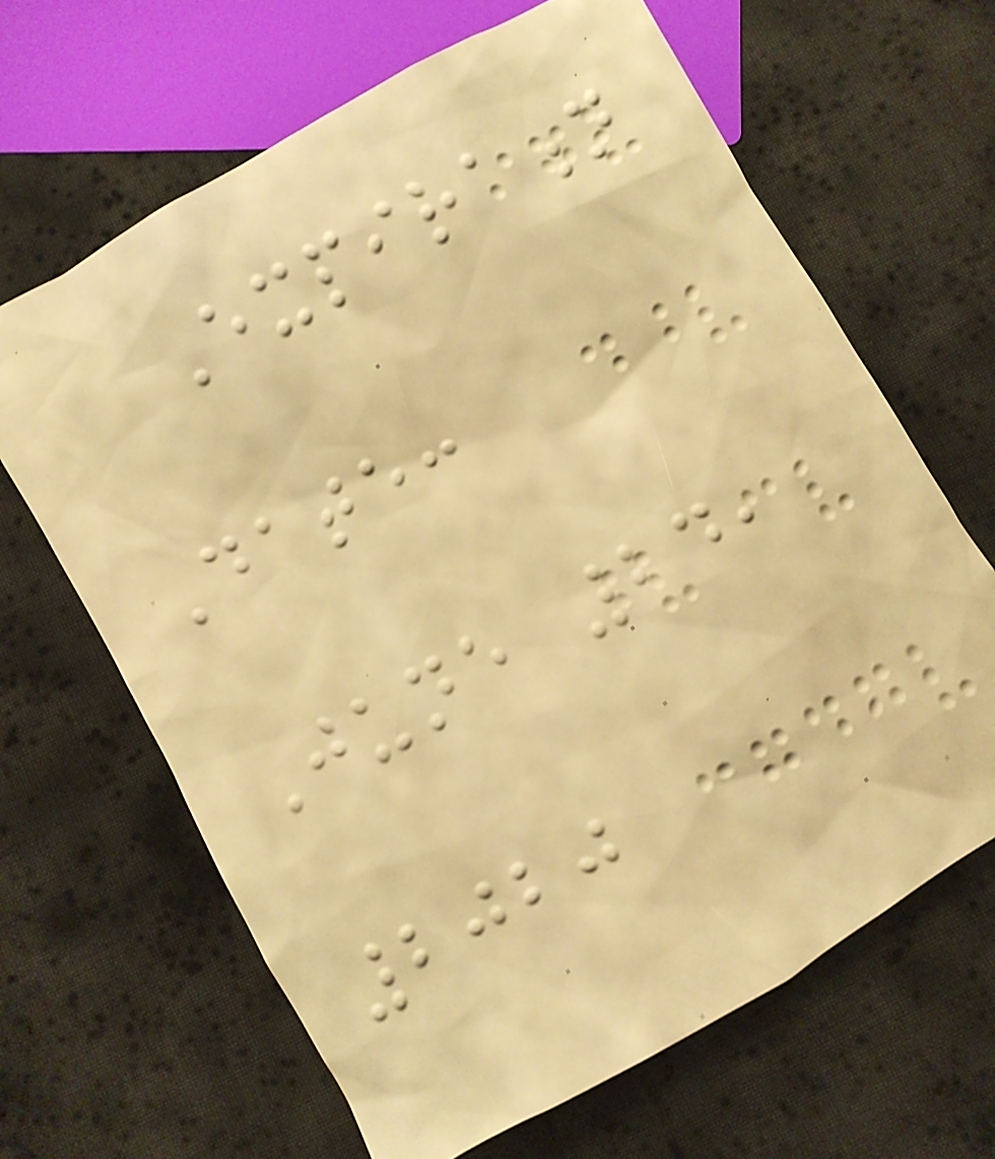Expiration
Date:
June 24,
2020
